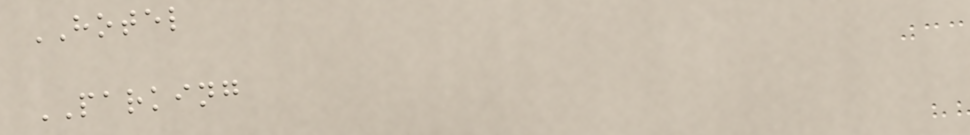HOTEL
PARKING
